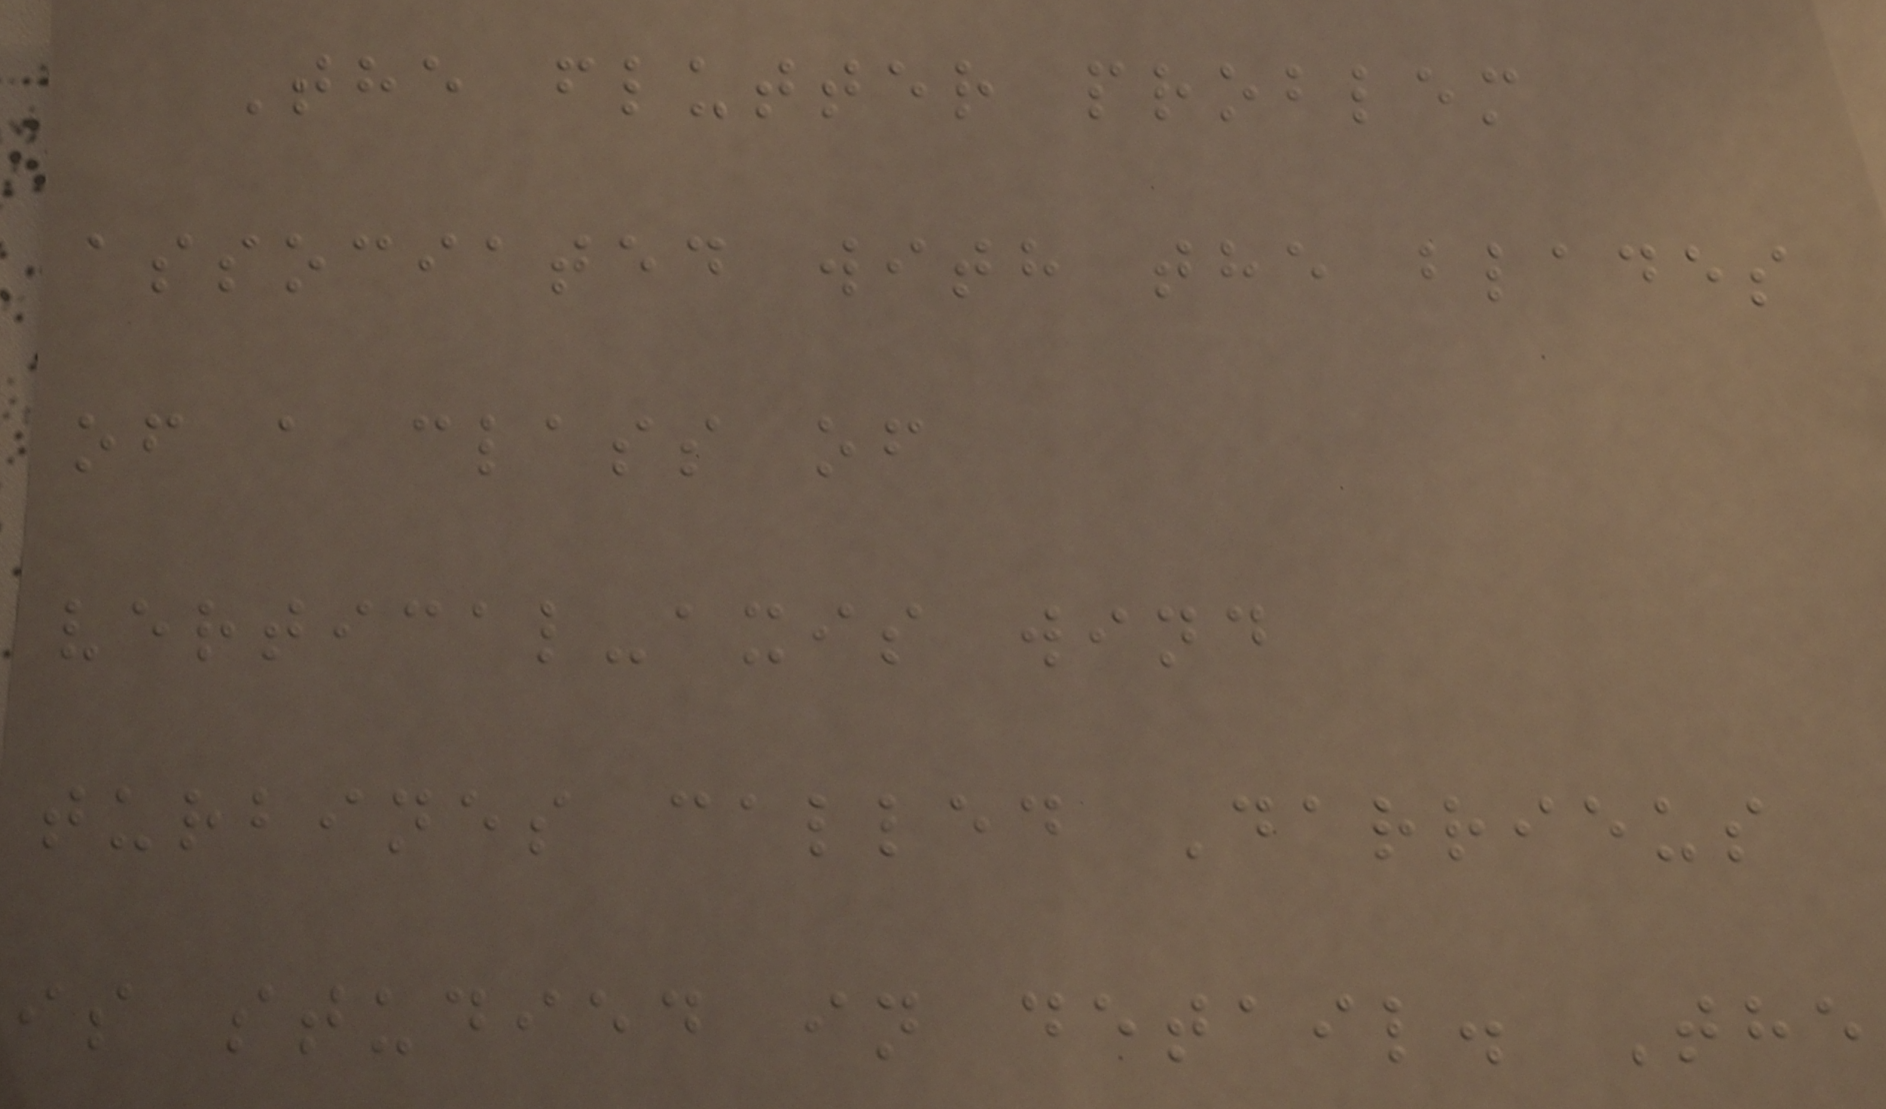The flutter problem
associated with the blades
of a class of
vertical-axis wind
turbines called Darrieus
is studied in detail. The
